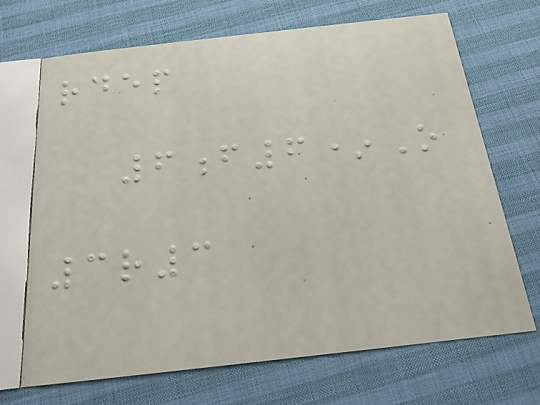rdep
6f6*O
3r3
